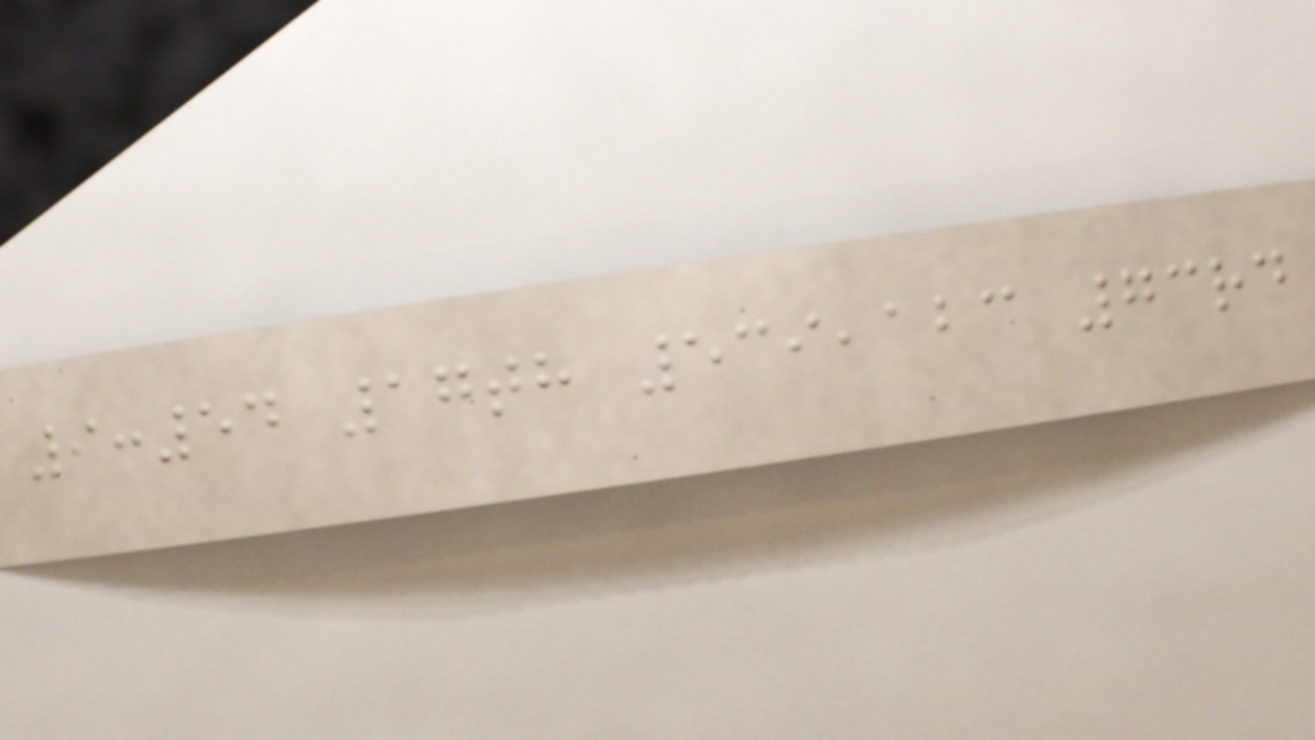9:54 17th 539,123 73rd
